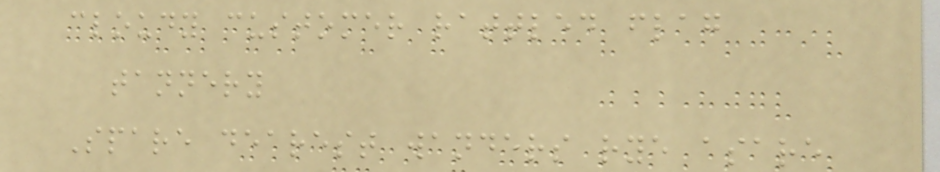cloudy customer rattled flag
tannery
Spare dearest wanders rye asare
